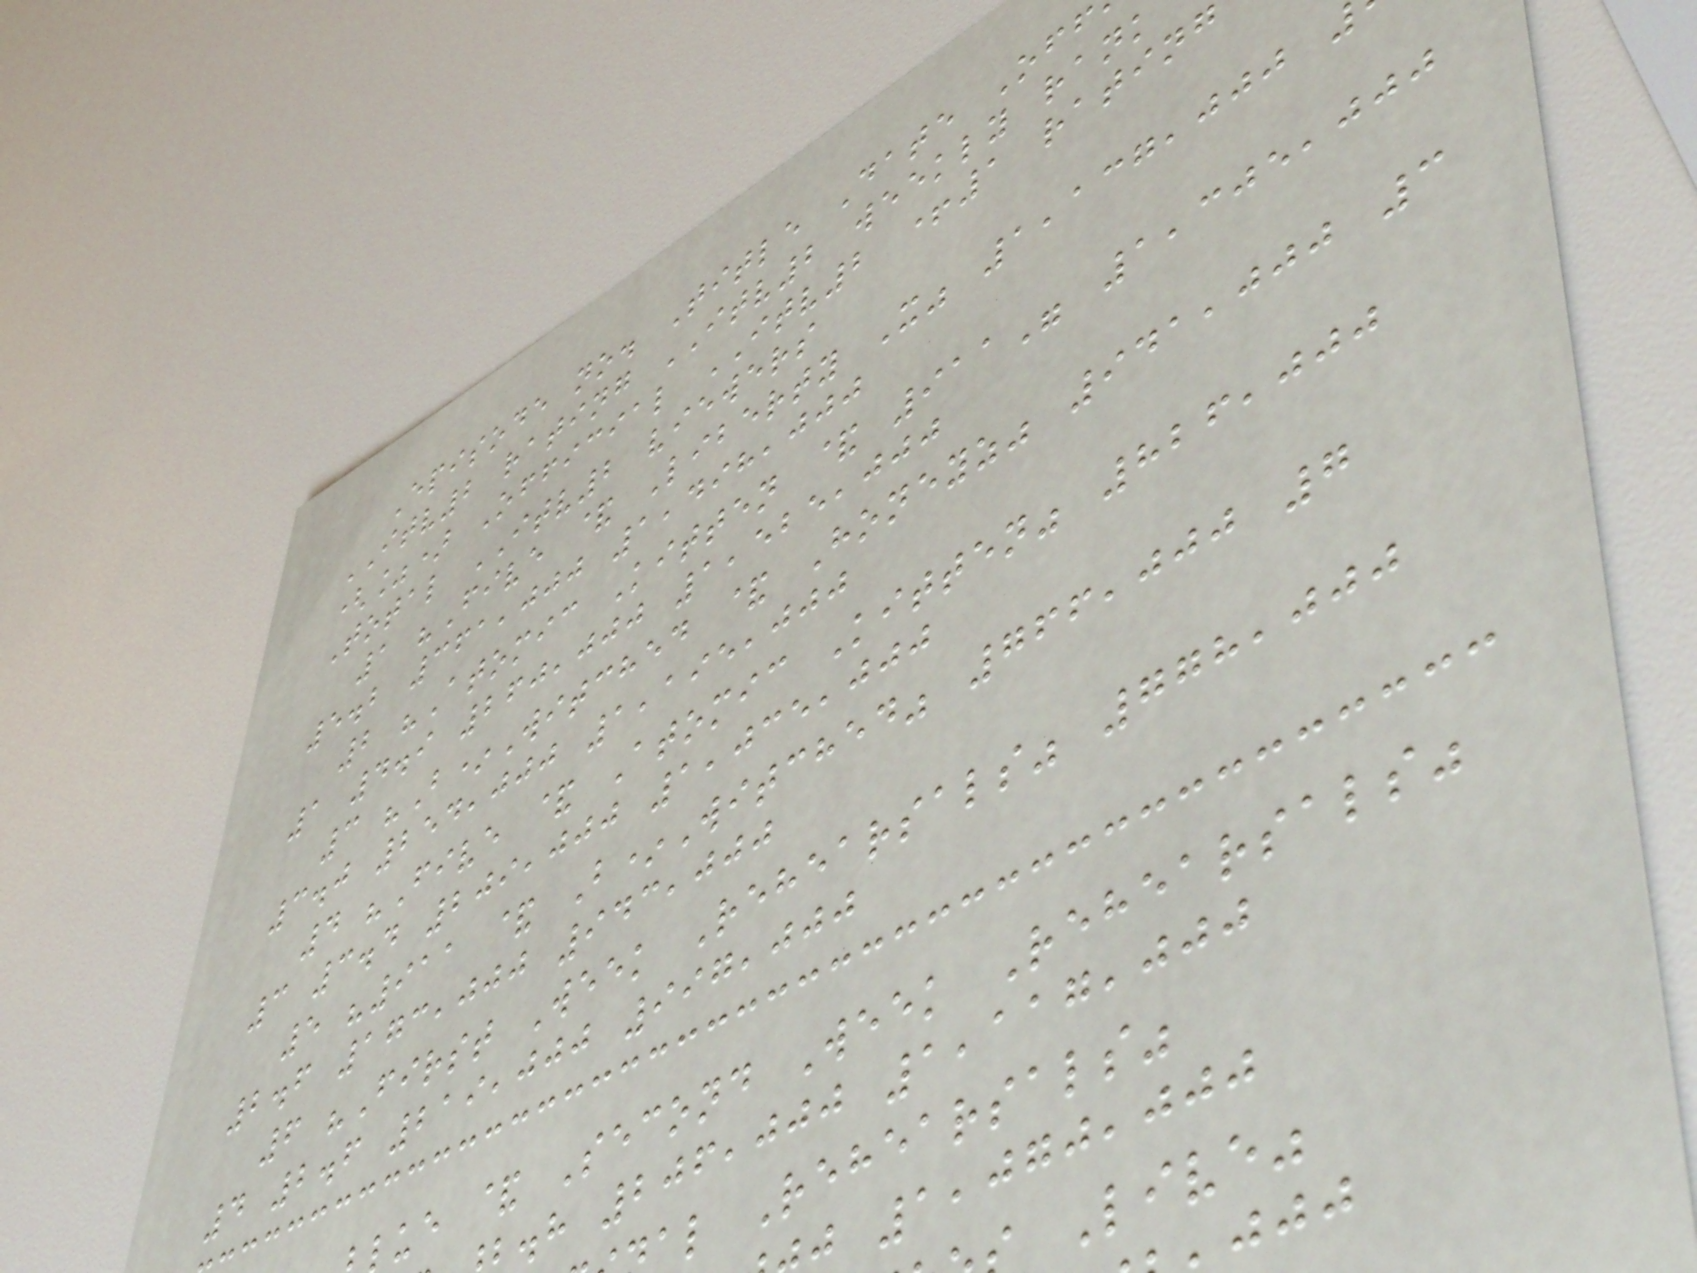Episode no. Title Date Off
ITV2 rating ITV2 weekly rank
(%) Official ITV2 +1 rating
Total ITV2 viewers
1 "Five & Liberty X" 1,137,000
5.2 361,000 1,498,000
2 "Atomic Kitten & 911" 1,305,000
1 4.9 260,000 1,525,000
3 "B*Witched & Honeyz" 941,000 3
3.0 254,000 1,195,000
4 "Five & Atomic Kitten" 826,000
3 3.4 209,000 1,035,000
5 "911 & B*Witched" 766,000 7
2.6 173,000 943,000
6 "First Week Rehearsals" 778,000
4 2.6 219,000 997,000
lue & Second Week Rehearsals"
.h 206,000 1,117,000
al Rehearsals"
1,070,000
